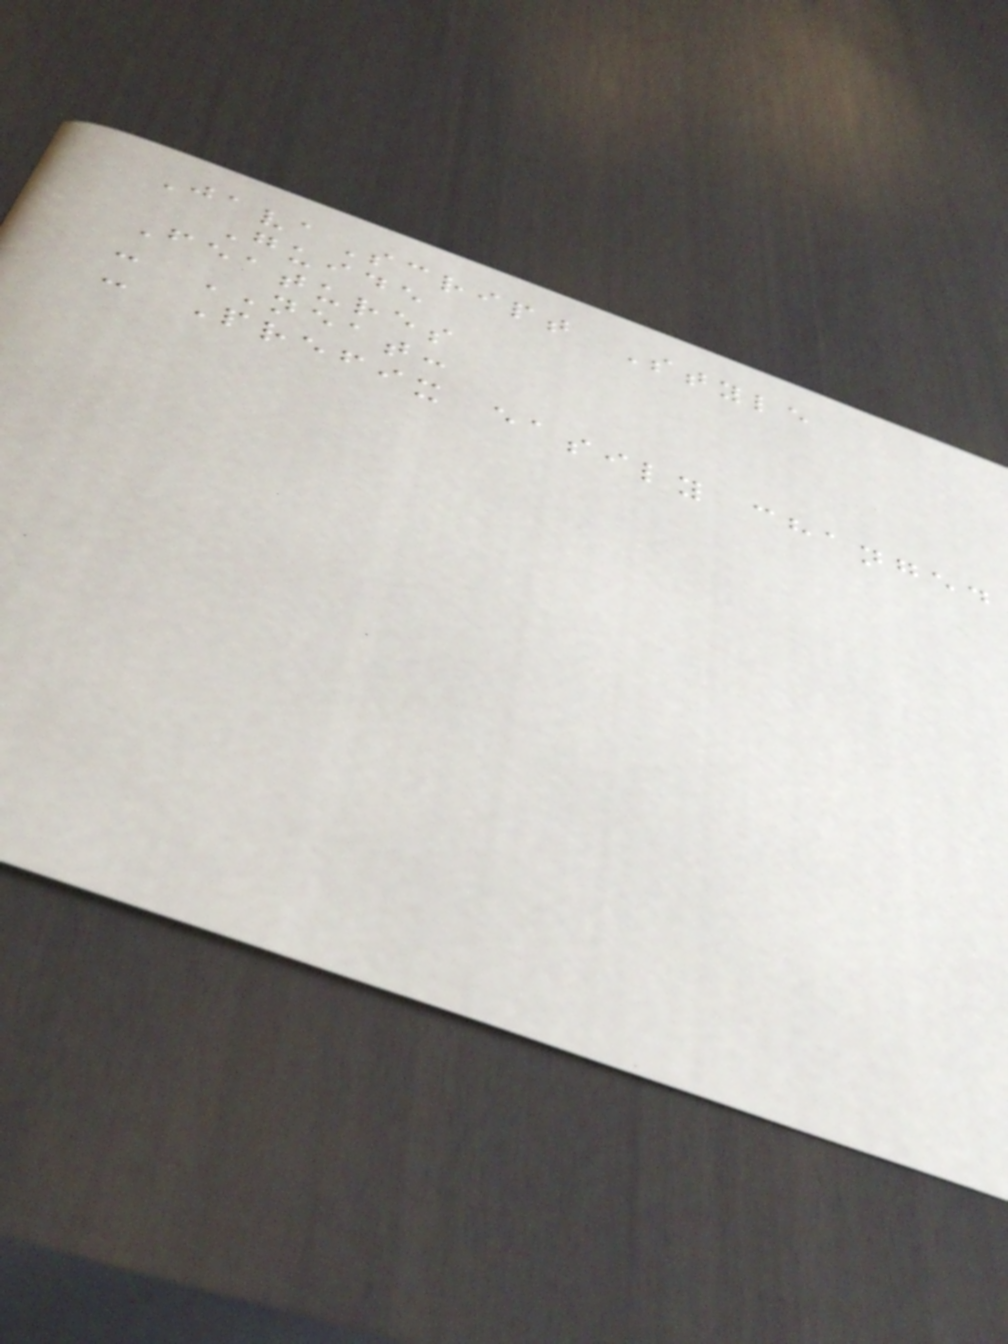JavaScript Style
Guide
Features
- NEAT:
- Prefix easily changed
